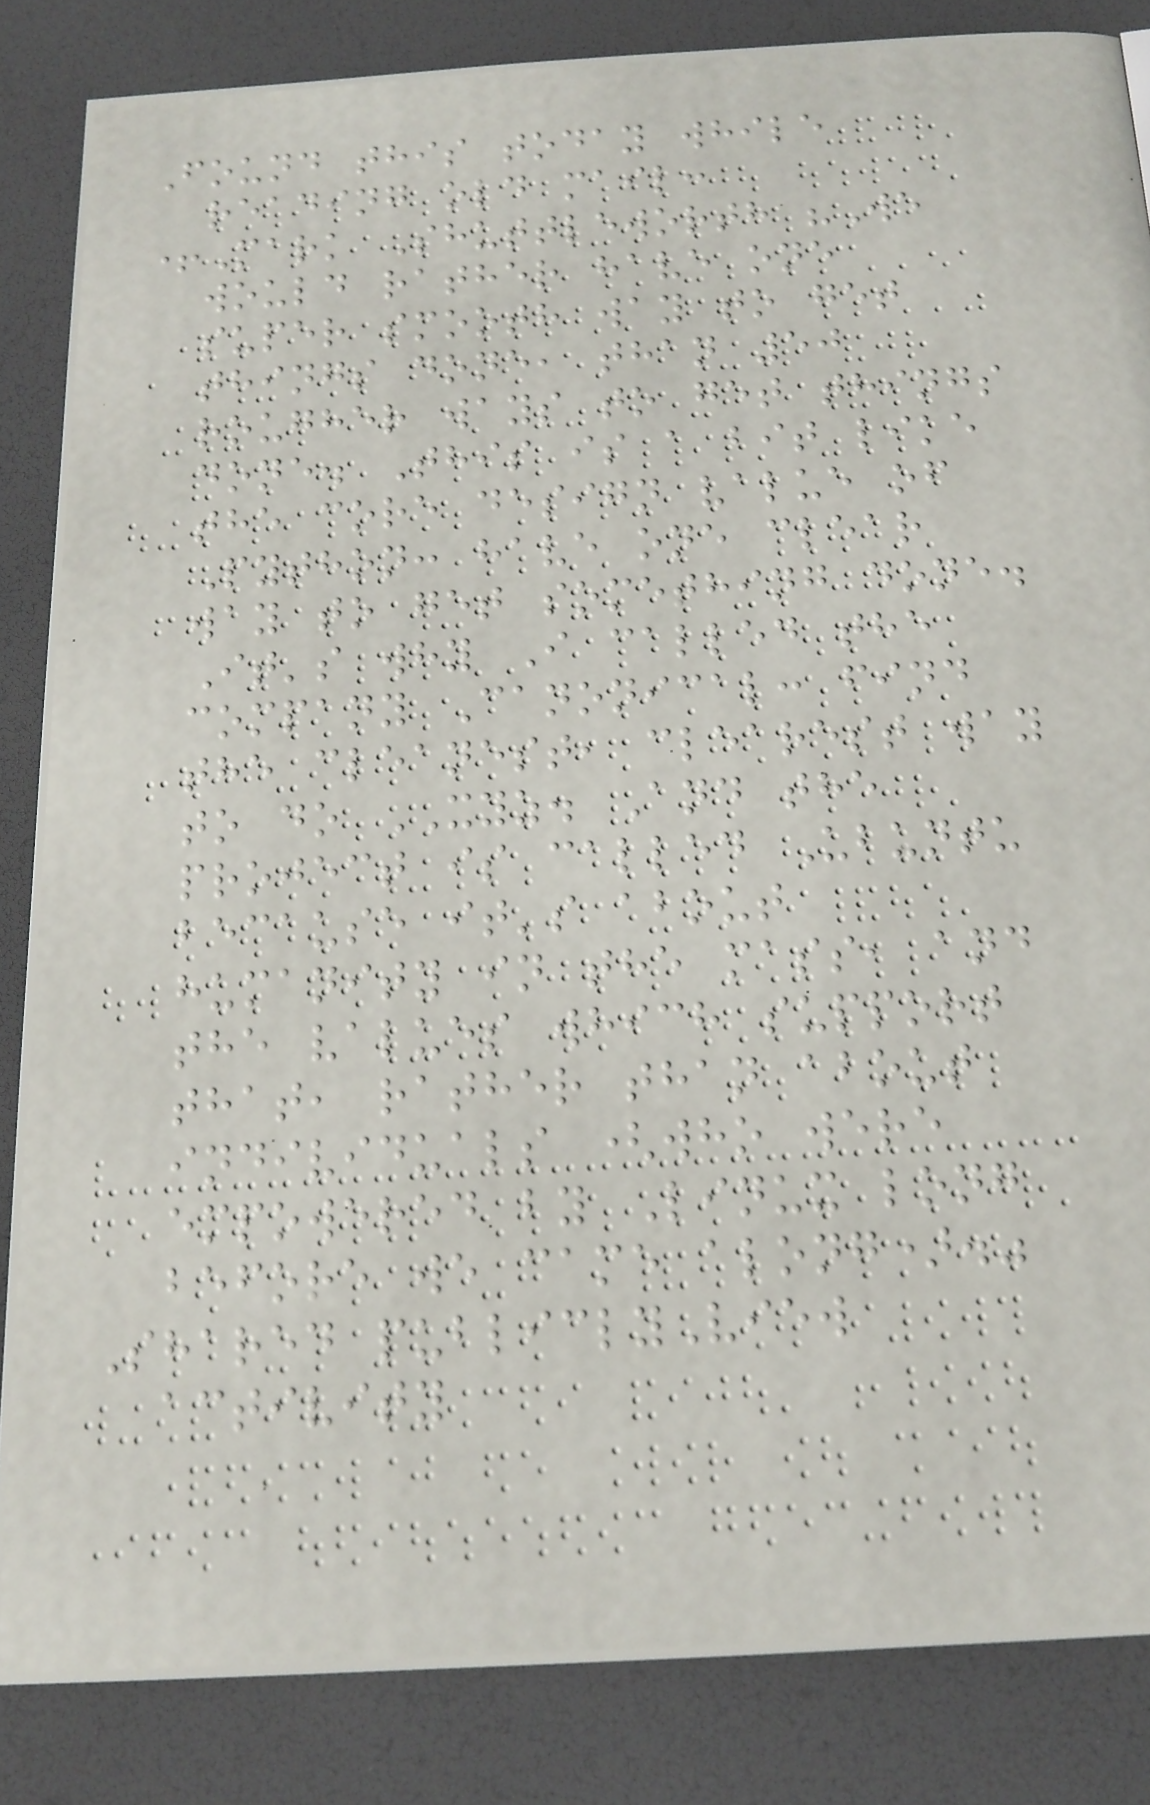Found this today while
reading old mail:
+Mark Shuttleworth "We
would rather have one
super smooth way to get
things done, than 50
rougher ways to get things
done. This is a bit like
the core design value of
Python: have one clear
way to get something done.
It's why I called the
company Canonical: find
the cleanest, clearest way
to do XYZ. And the
project is called Ubuntu
because it's about
humanity in the mass, and
the values which support
that, rather than about
individuals (who were
empowered by Linux long
before we came along)."
Shared publiclyView
activity
